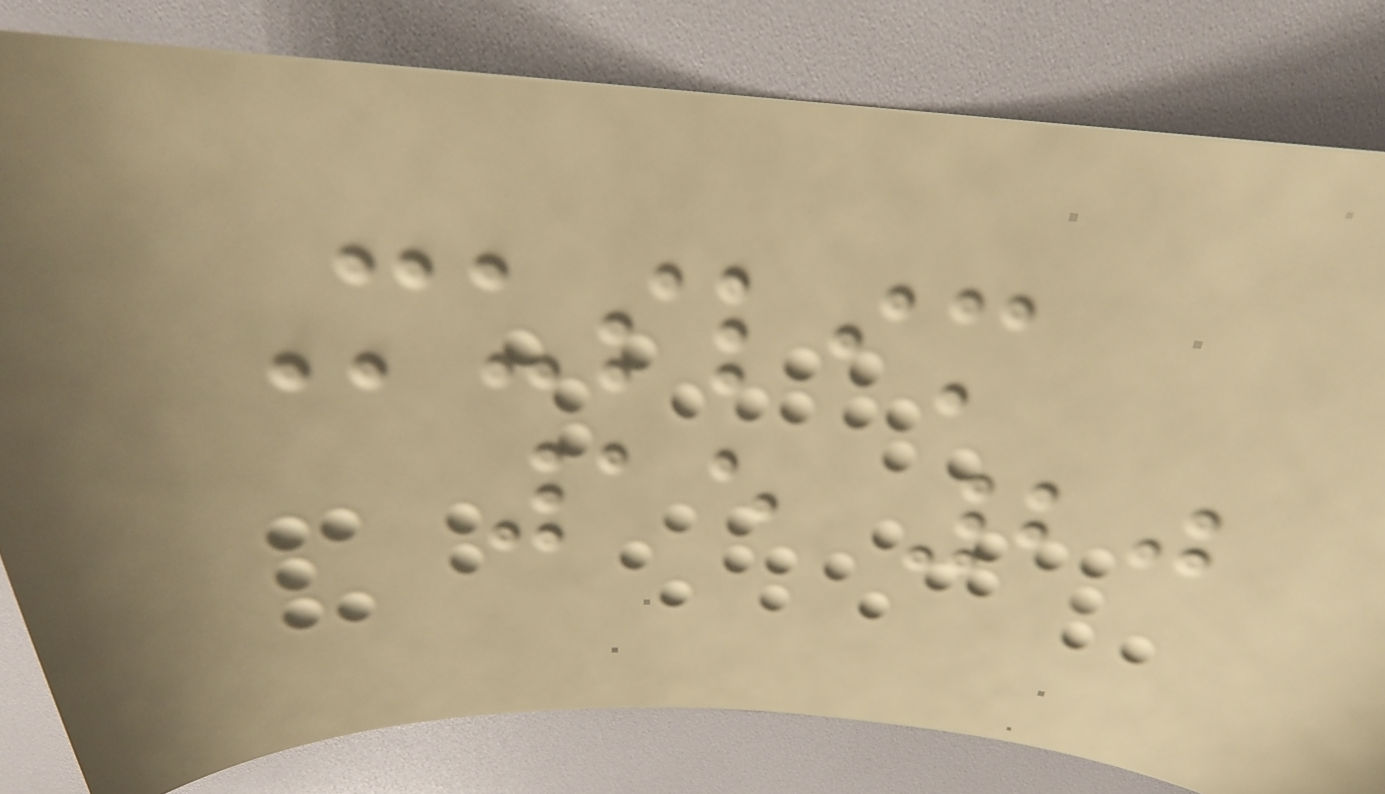Muslim
15 20
